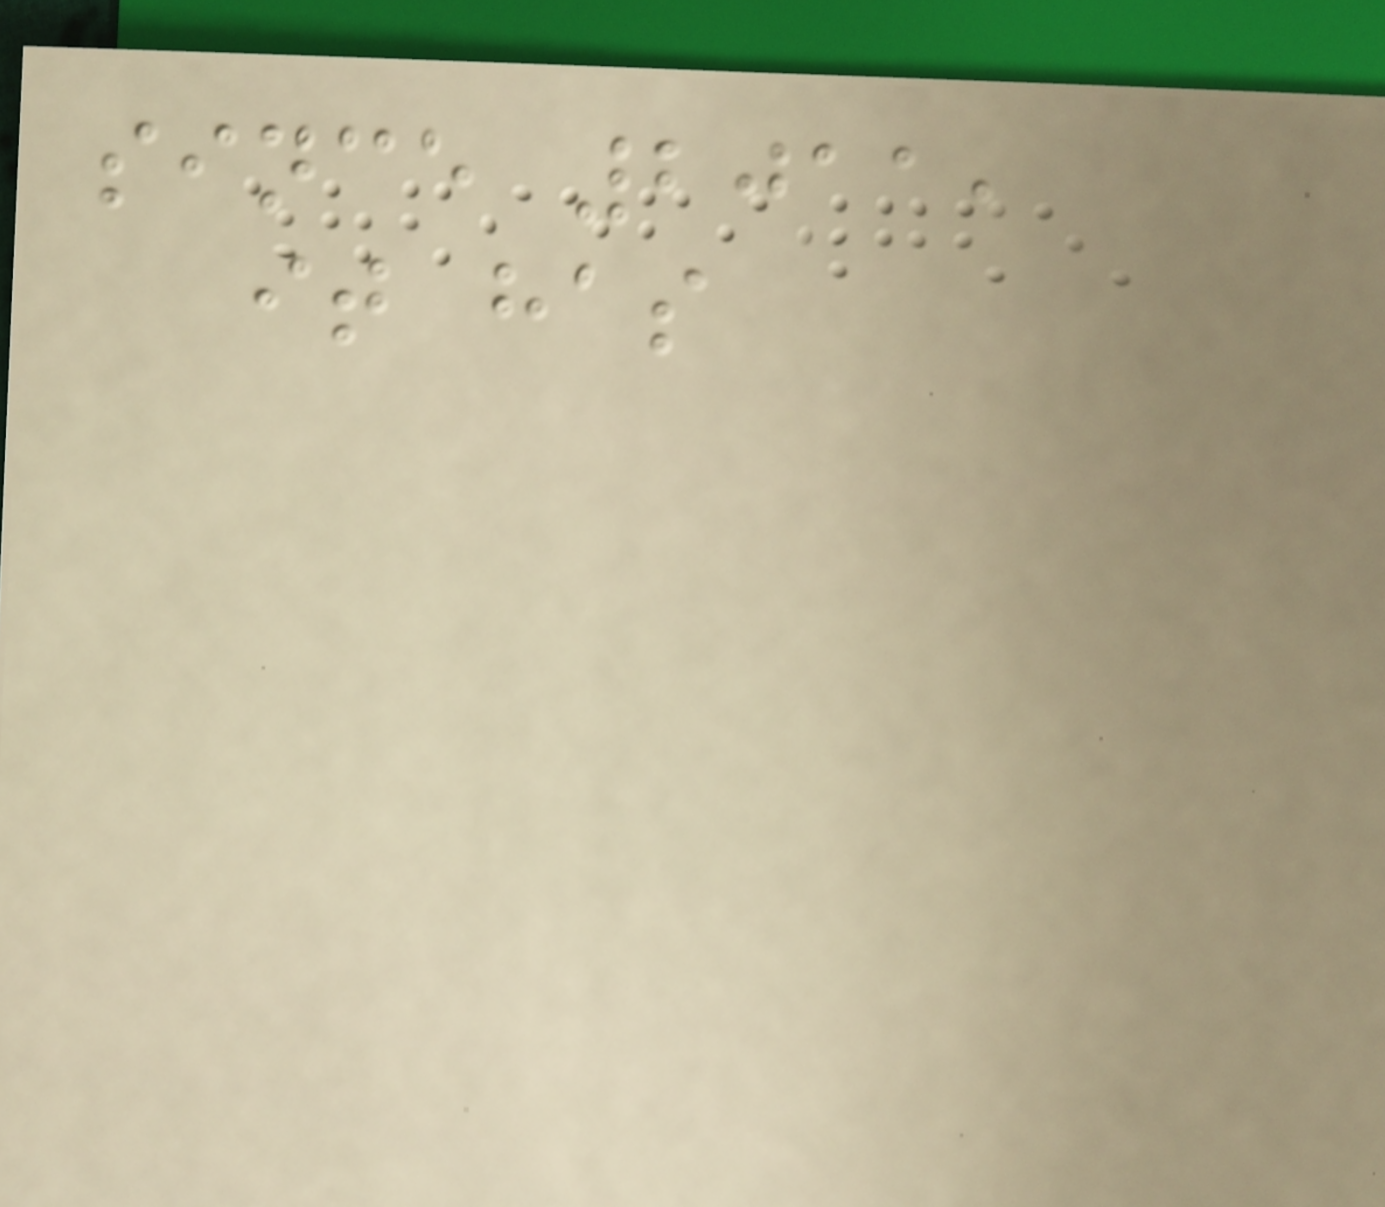since 2011,
it has
